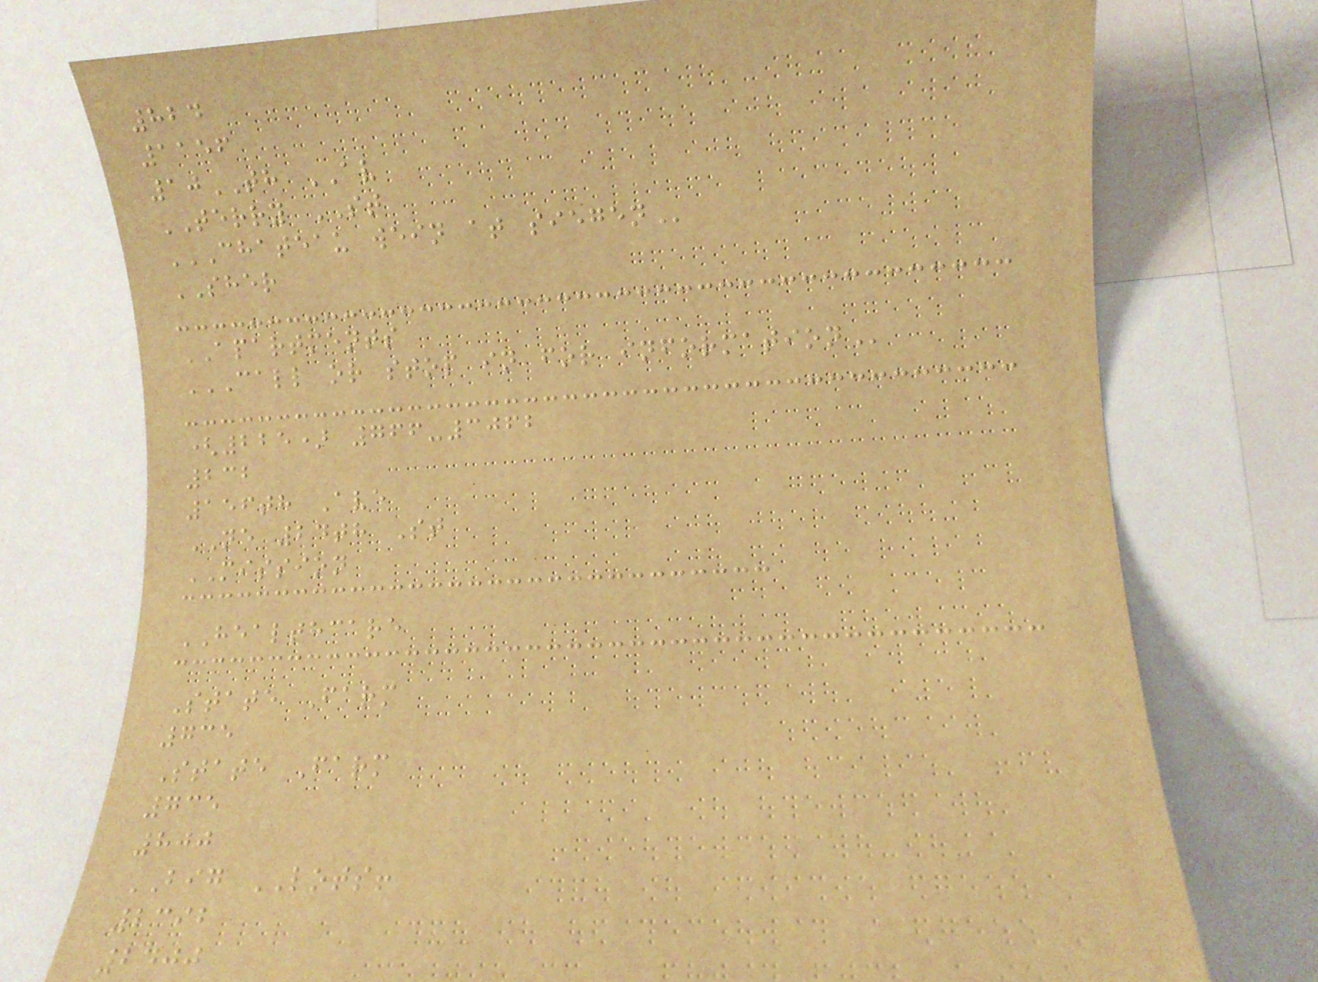824
1156
10TH AV
TERRY ST
CHATEAU WEIN AT SIEGEN
SHER
APARTMENTS
CALL OR STOP IN FOR INFORMATION
(225) 766-3062
232
156th Ave
NE 24th St
MISSION
HEALTHCARE
State Farm
735
State Farm
735
800
BIG LOTS!
2392
2400
